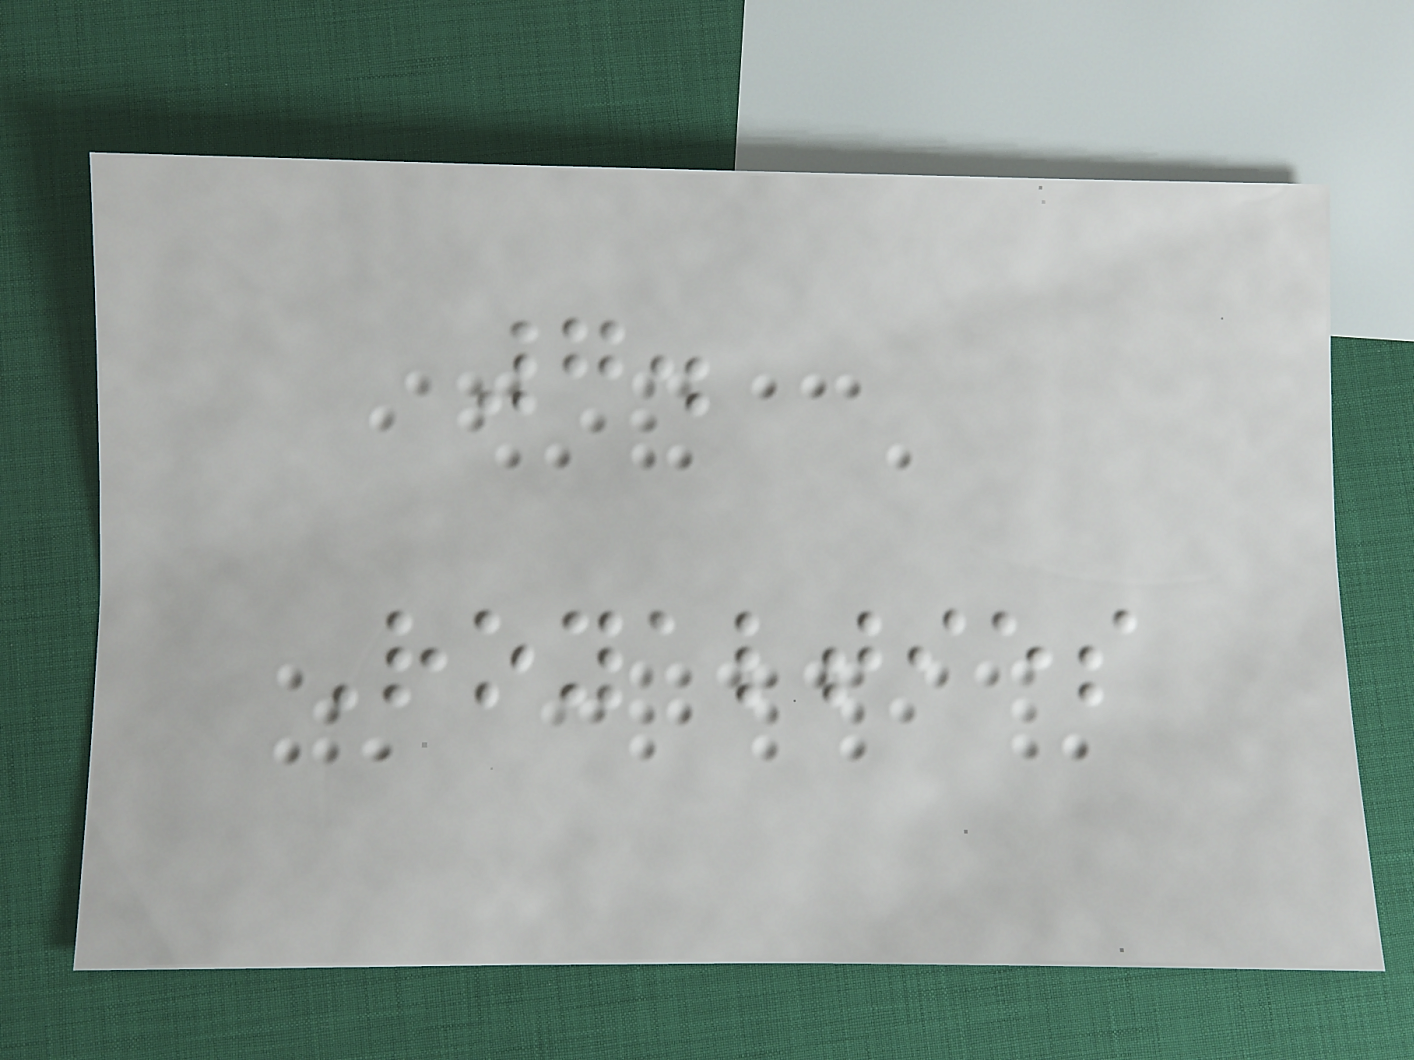7.
Royalties
